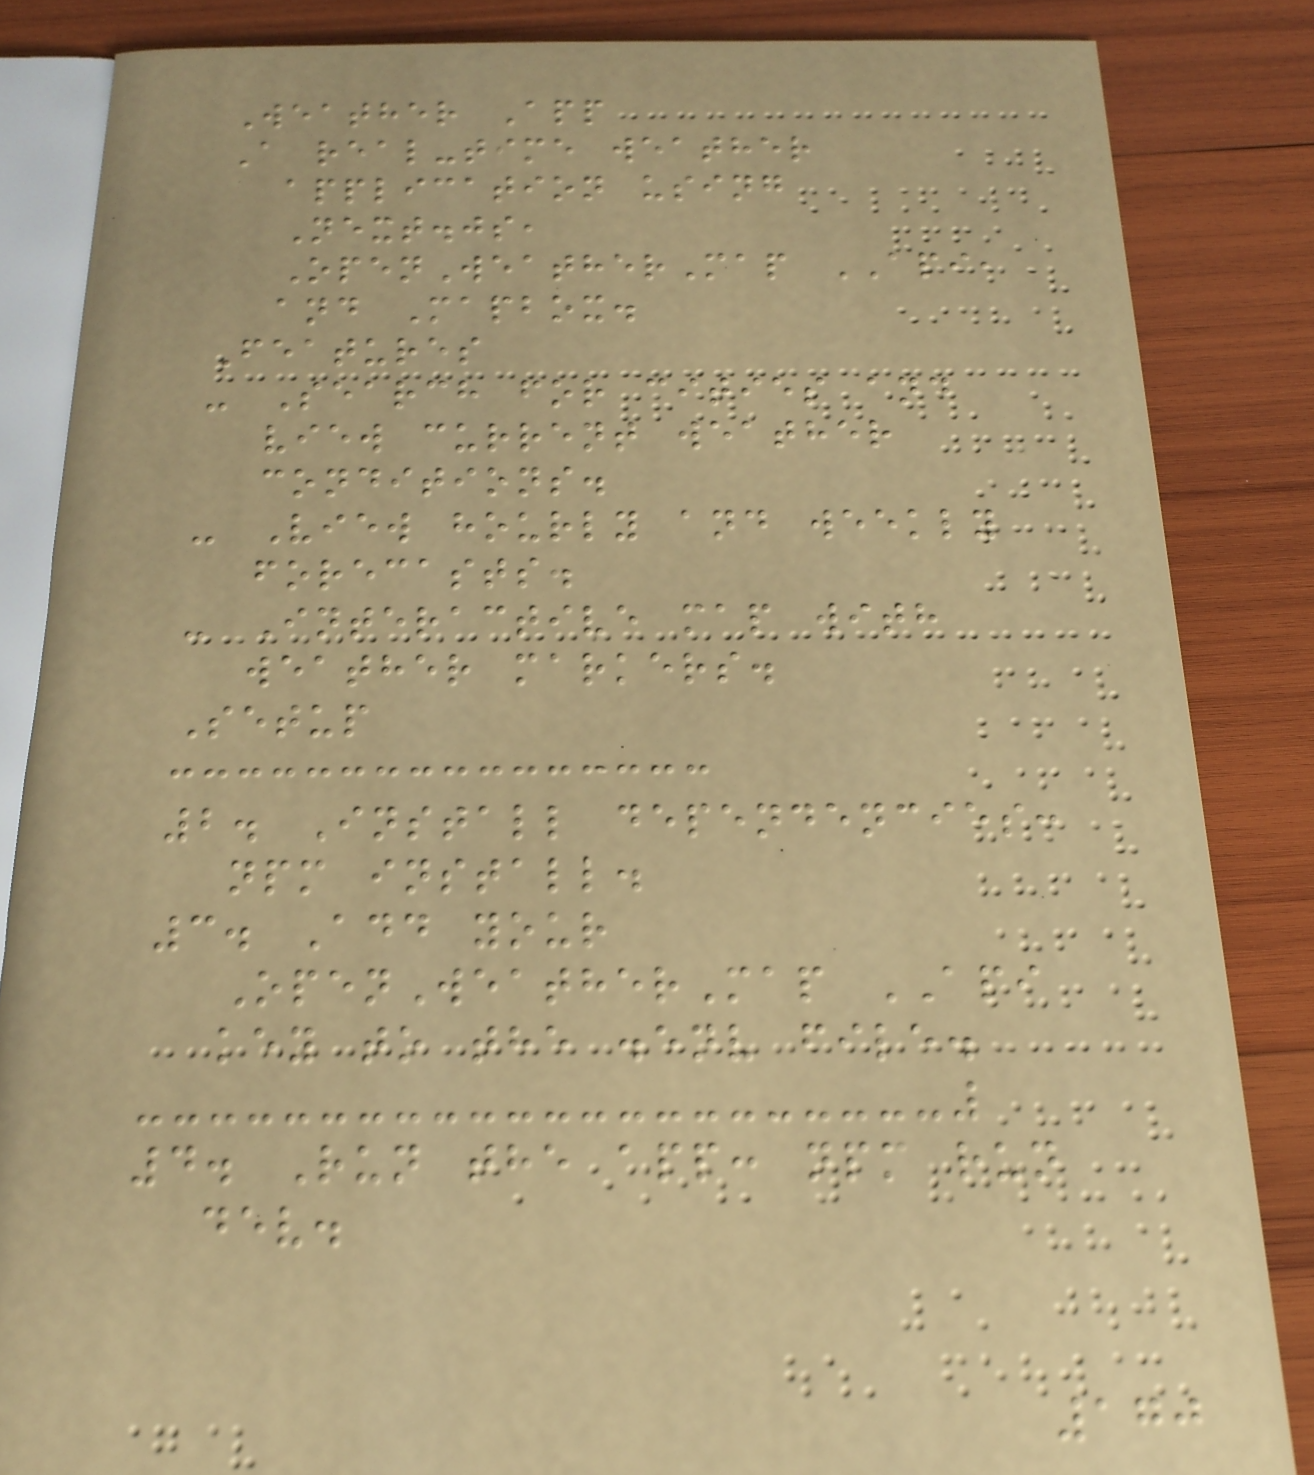Weather App
A real-time weather
application using
Next.js,
OpenWeatherMap API,
and Mapbox.
Features
- Search for cities and
view current weather
conditions.
- View hourly and weekly
forecasts.
- Interactive map with
weather markers.
Setup
2. Install dependencies:
npm install.
3. Add your
OpenWeatherMap API
key to the .env file.
4. Run the app: npm run
dev.
170
